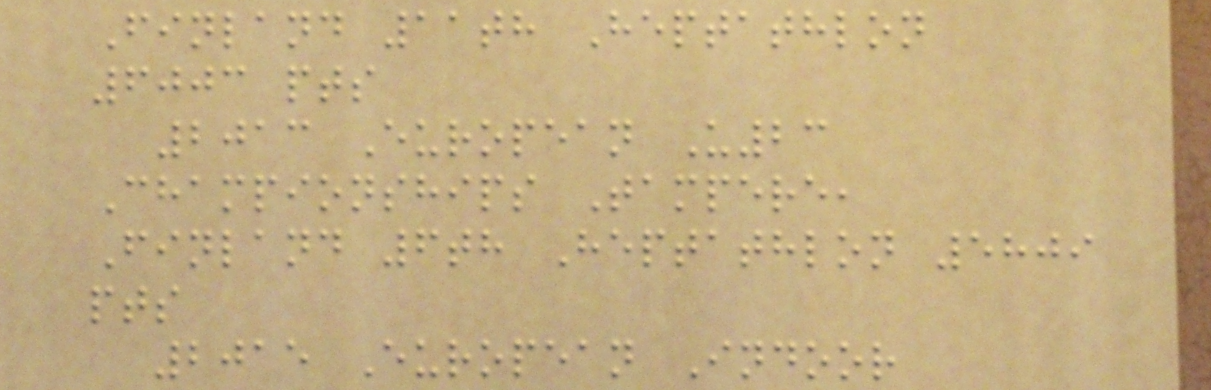Finland 11th Heptathlon
6003 pts
2013 European U23
Championships Tampere,
Finland 6th Heptathlon 5809
pts
2015 European Indoor
